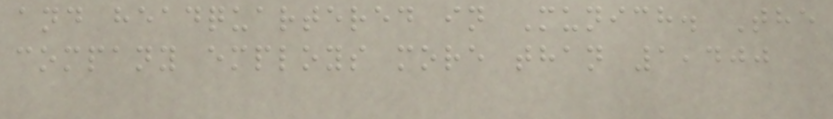and headquartered in Munich. The
company employs more than 1,400
